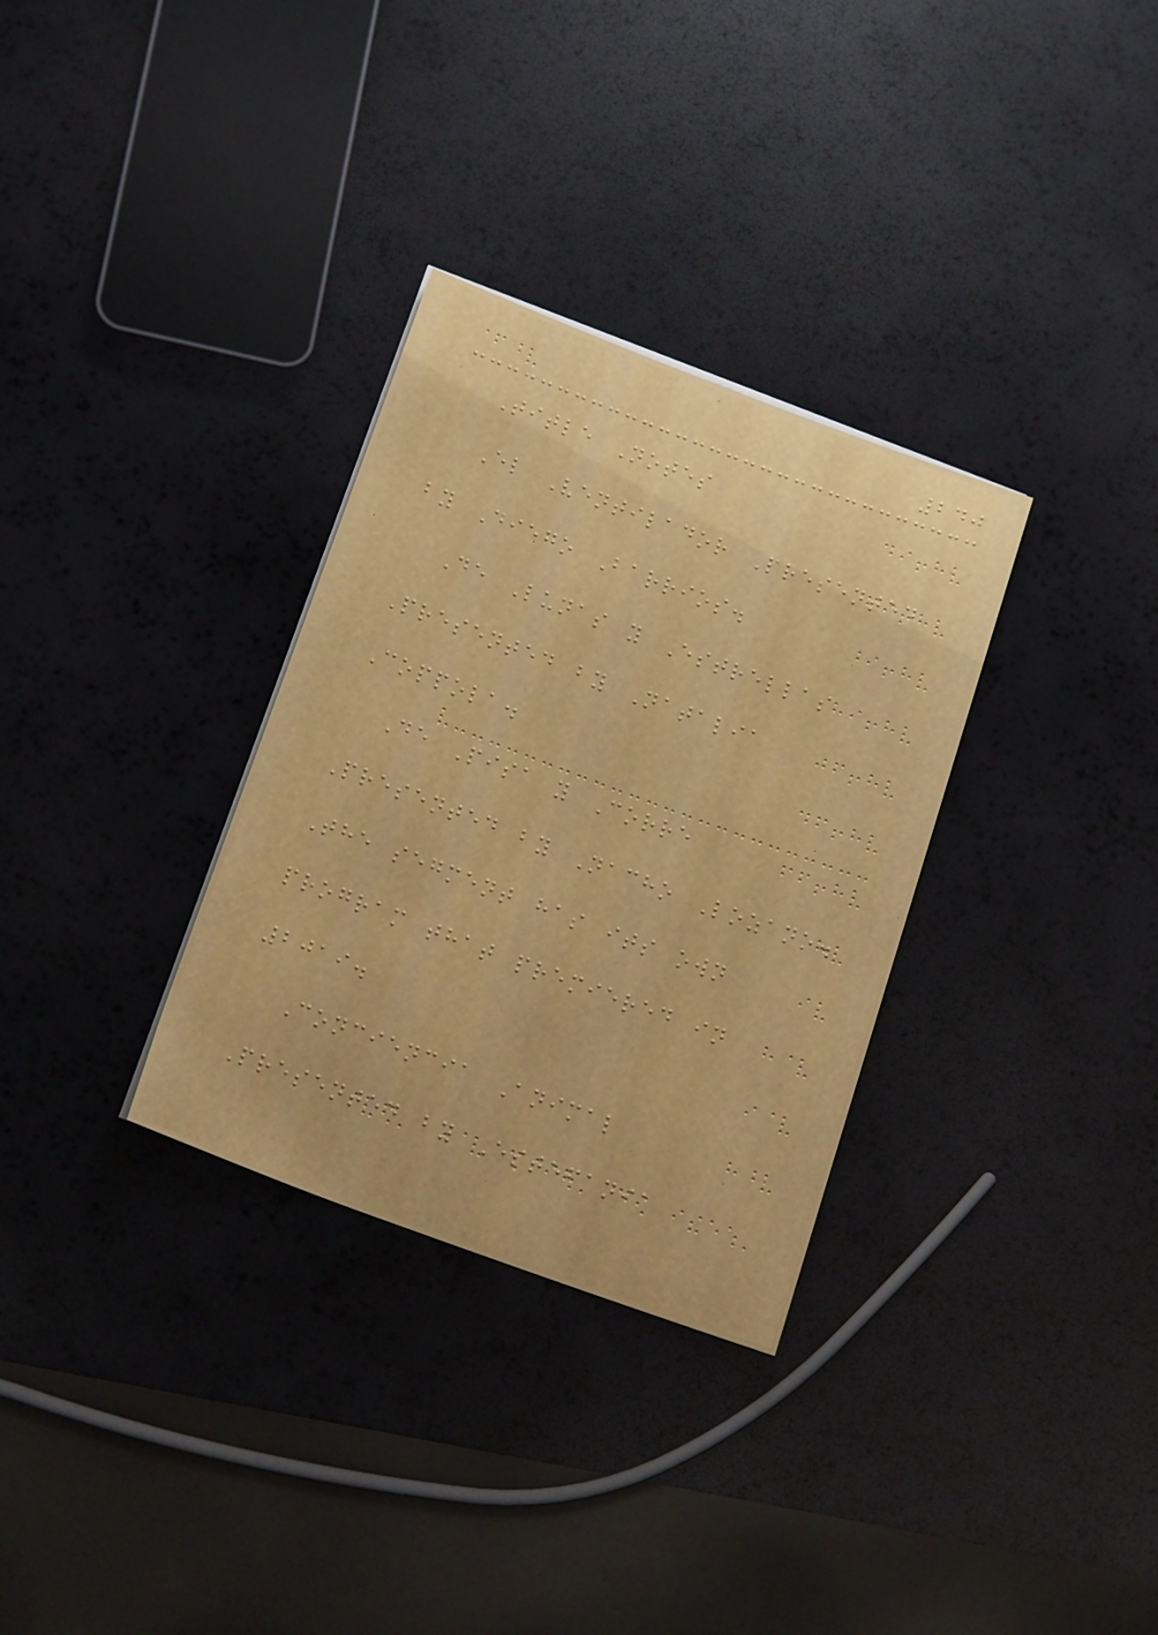240
Title Notes
El Ventilador Presented
by Diego Barrios.
De Lunas y Estrellas
Presented by Natalia
Coppola.
De Pisa y Corre
Presented by Nacho Lozano.
The segment has its own
program that premiered in
2019.
Conciencia Animal
Presented by Estefania
